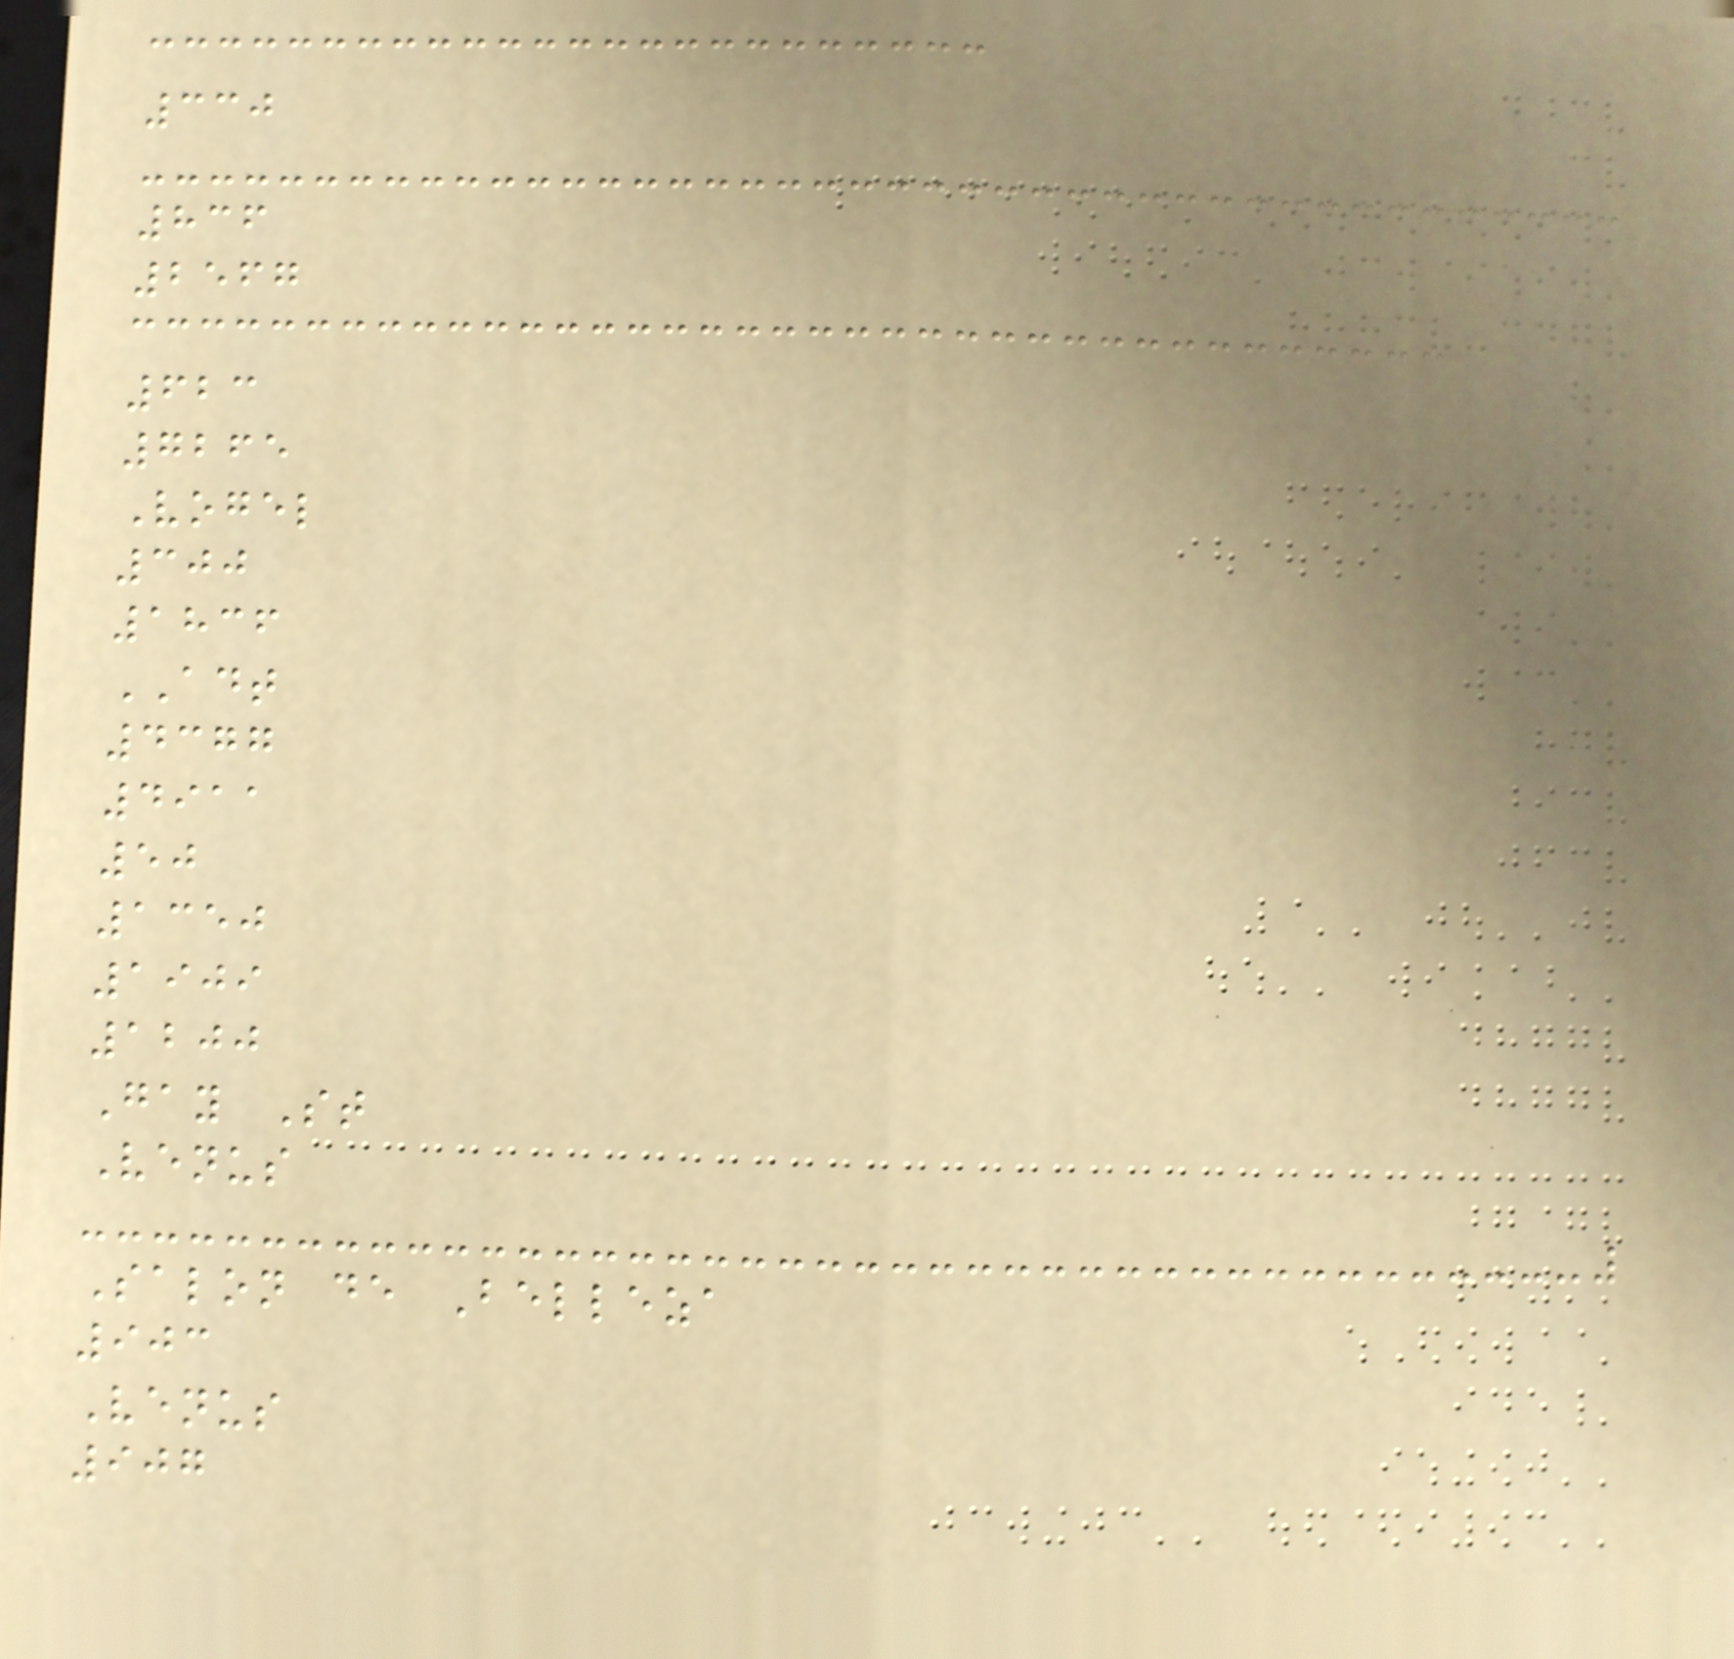330
836
2567
623
7265
Vogel
300
1836
ADT
4377
4911
50
1350
1909
1200
Gay St
Venus
Salon de Belleza
903
Venus
907
